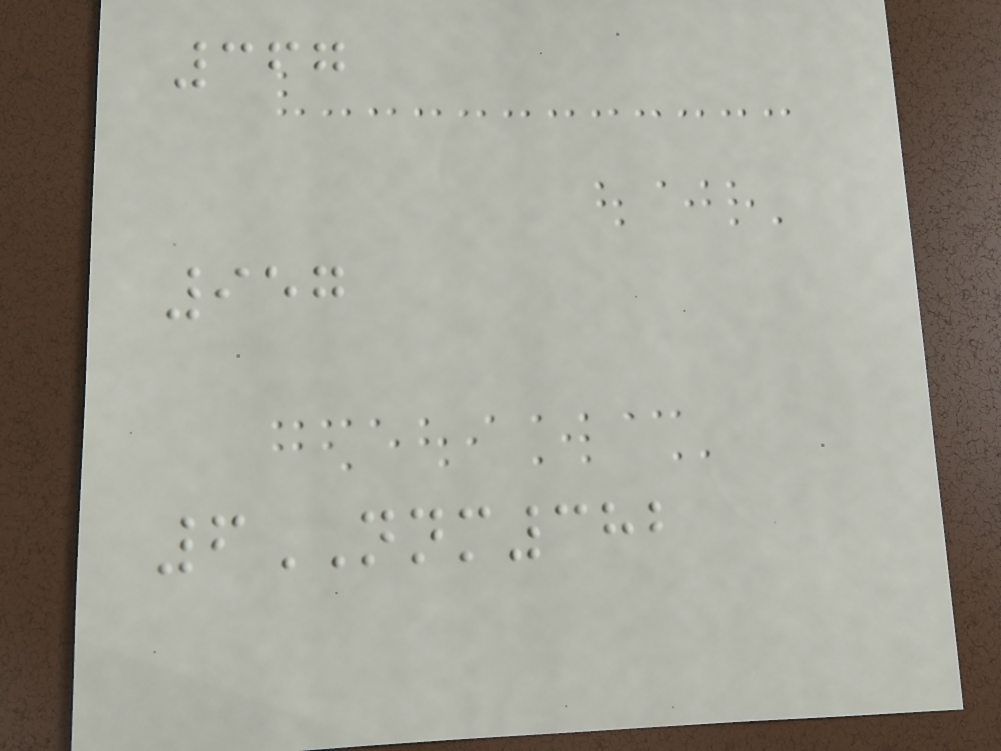367
957
6NNM382
